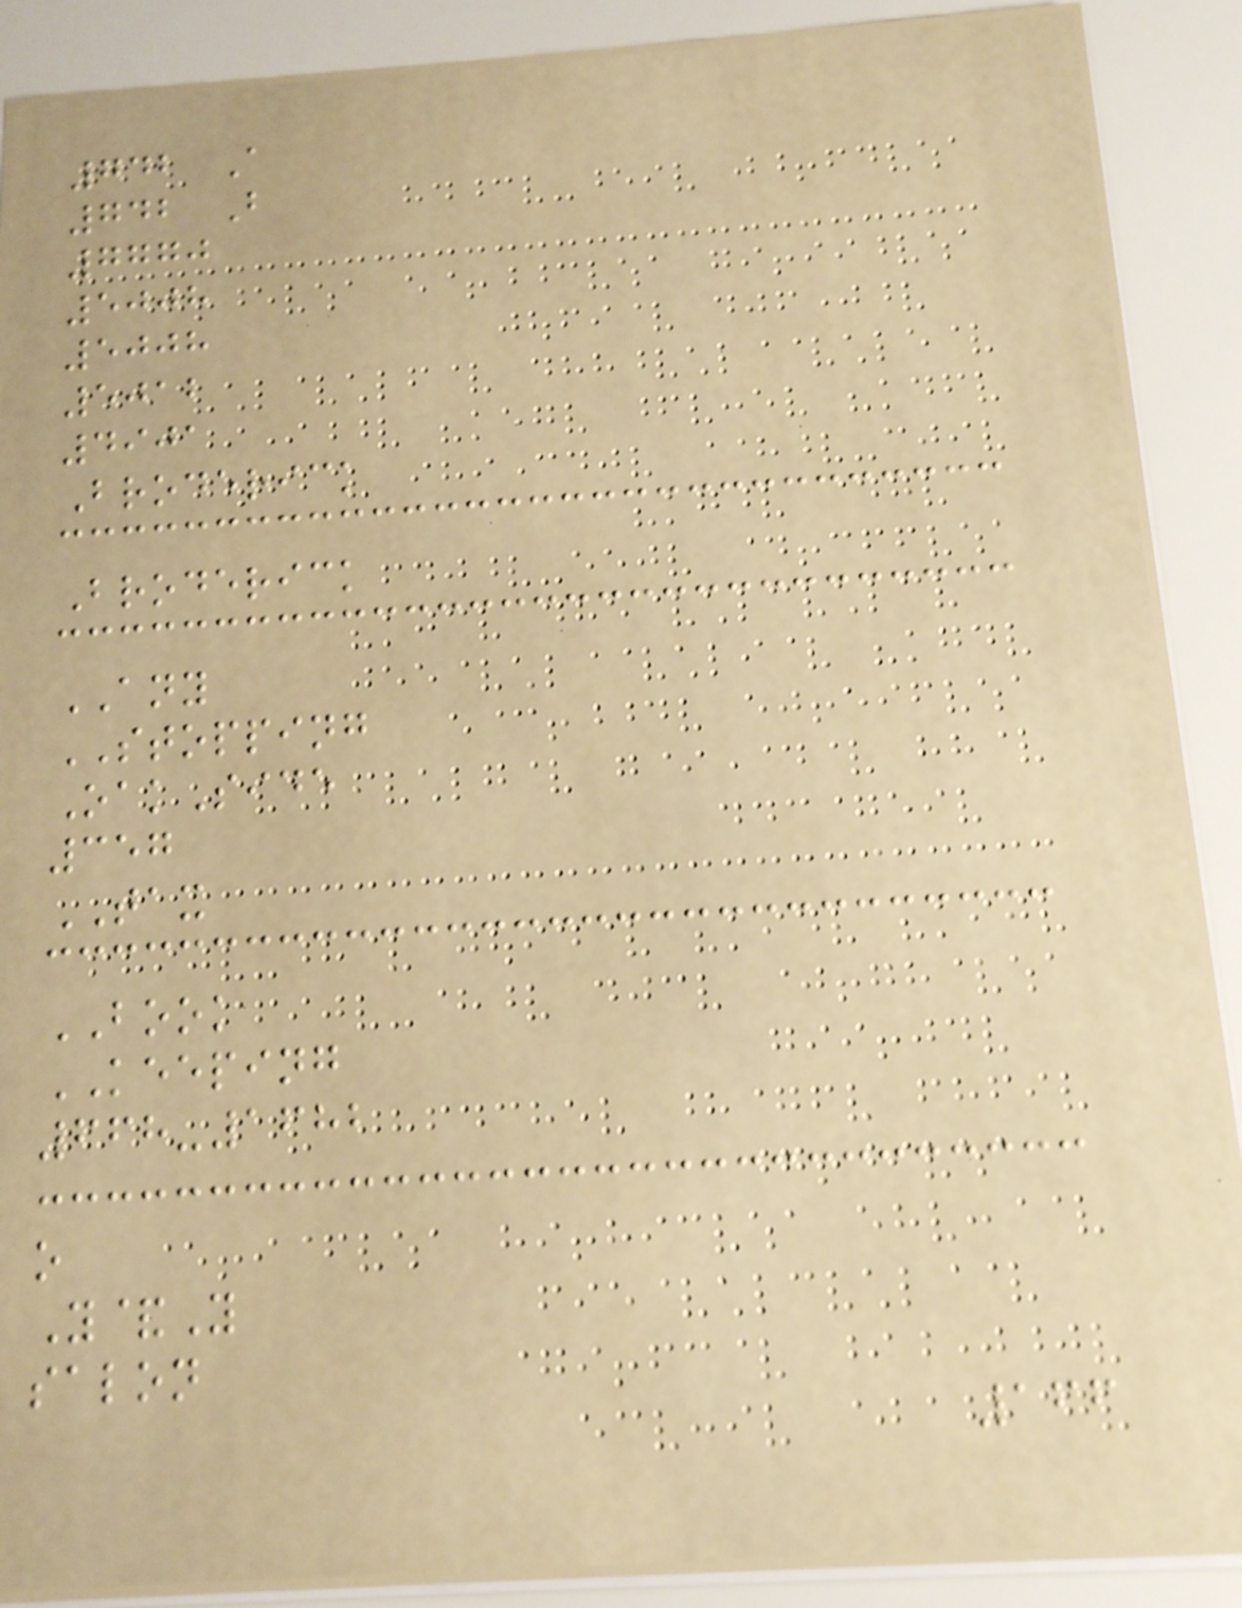742 A
742 B
7770
5008
5008
5012
4901
Broderick
Broderick
ANY
STOPPING
OakSide
357
TAX
BOOK
KEEPING
668-1682
o
Y&Y
salon
166
